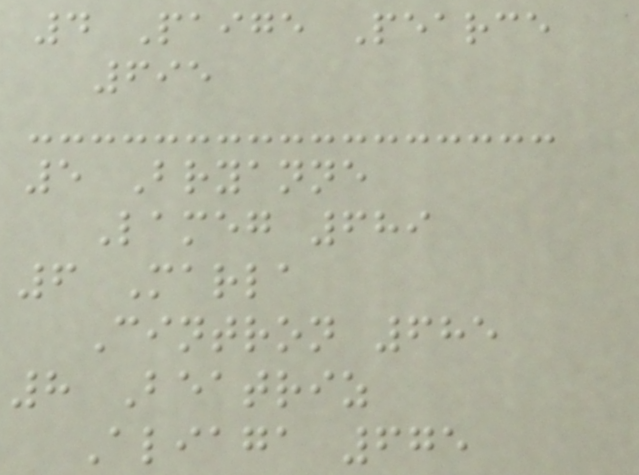4 Paige Pearce
695
5 Bryanne
Lameg 689
6 Marla
Cintron 685
8 Beatriz
Aliaga 675
